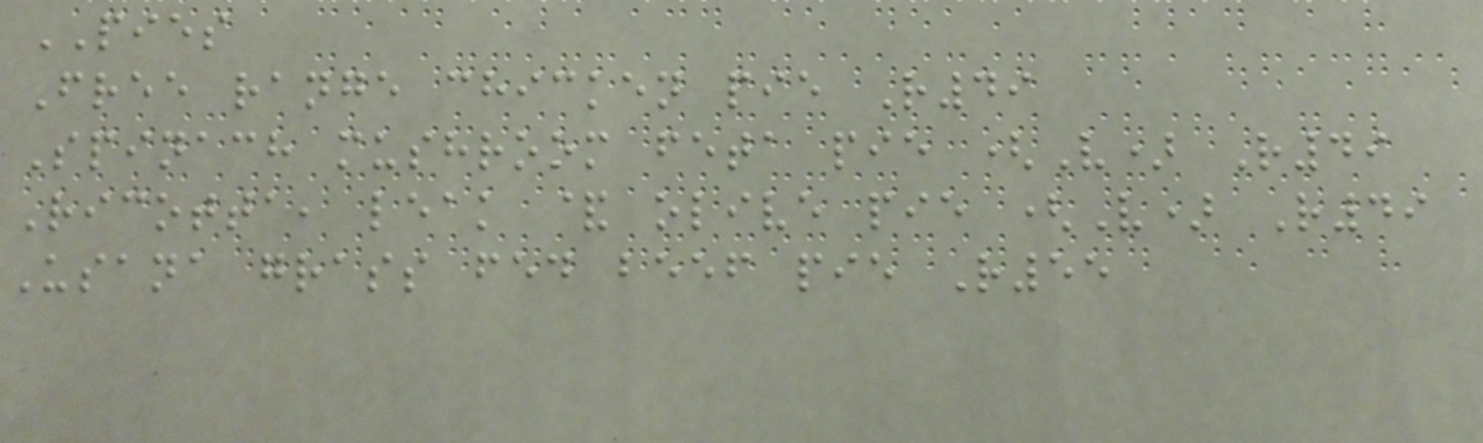PIES
Free range chicken pie R49
Spinach mushroom feta pie (V) R49
Ricotta, leak & olive pie (V) R49
Usana grass fed beef pie R55
